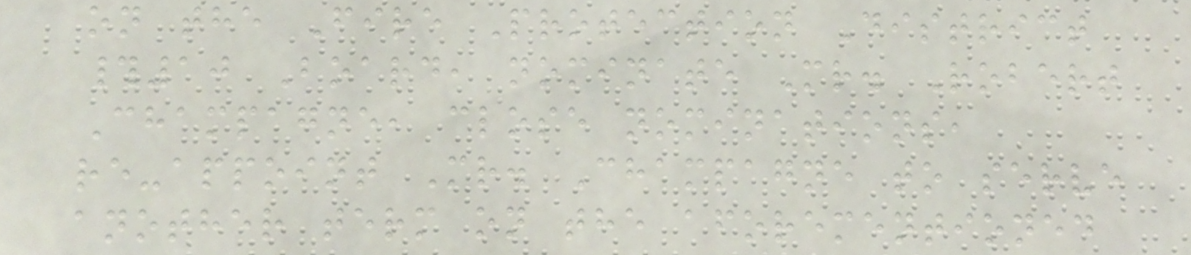on the Fire Protection District
#10 Board, nominate Mr. Robert
Champagne, close nominations,
re-appoint Mr. Champagne to serve
another term on the aforementioned
